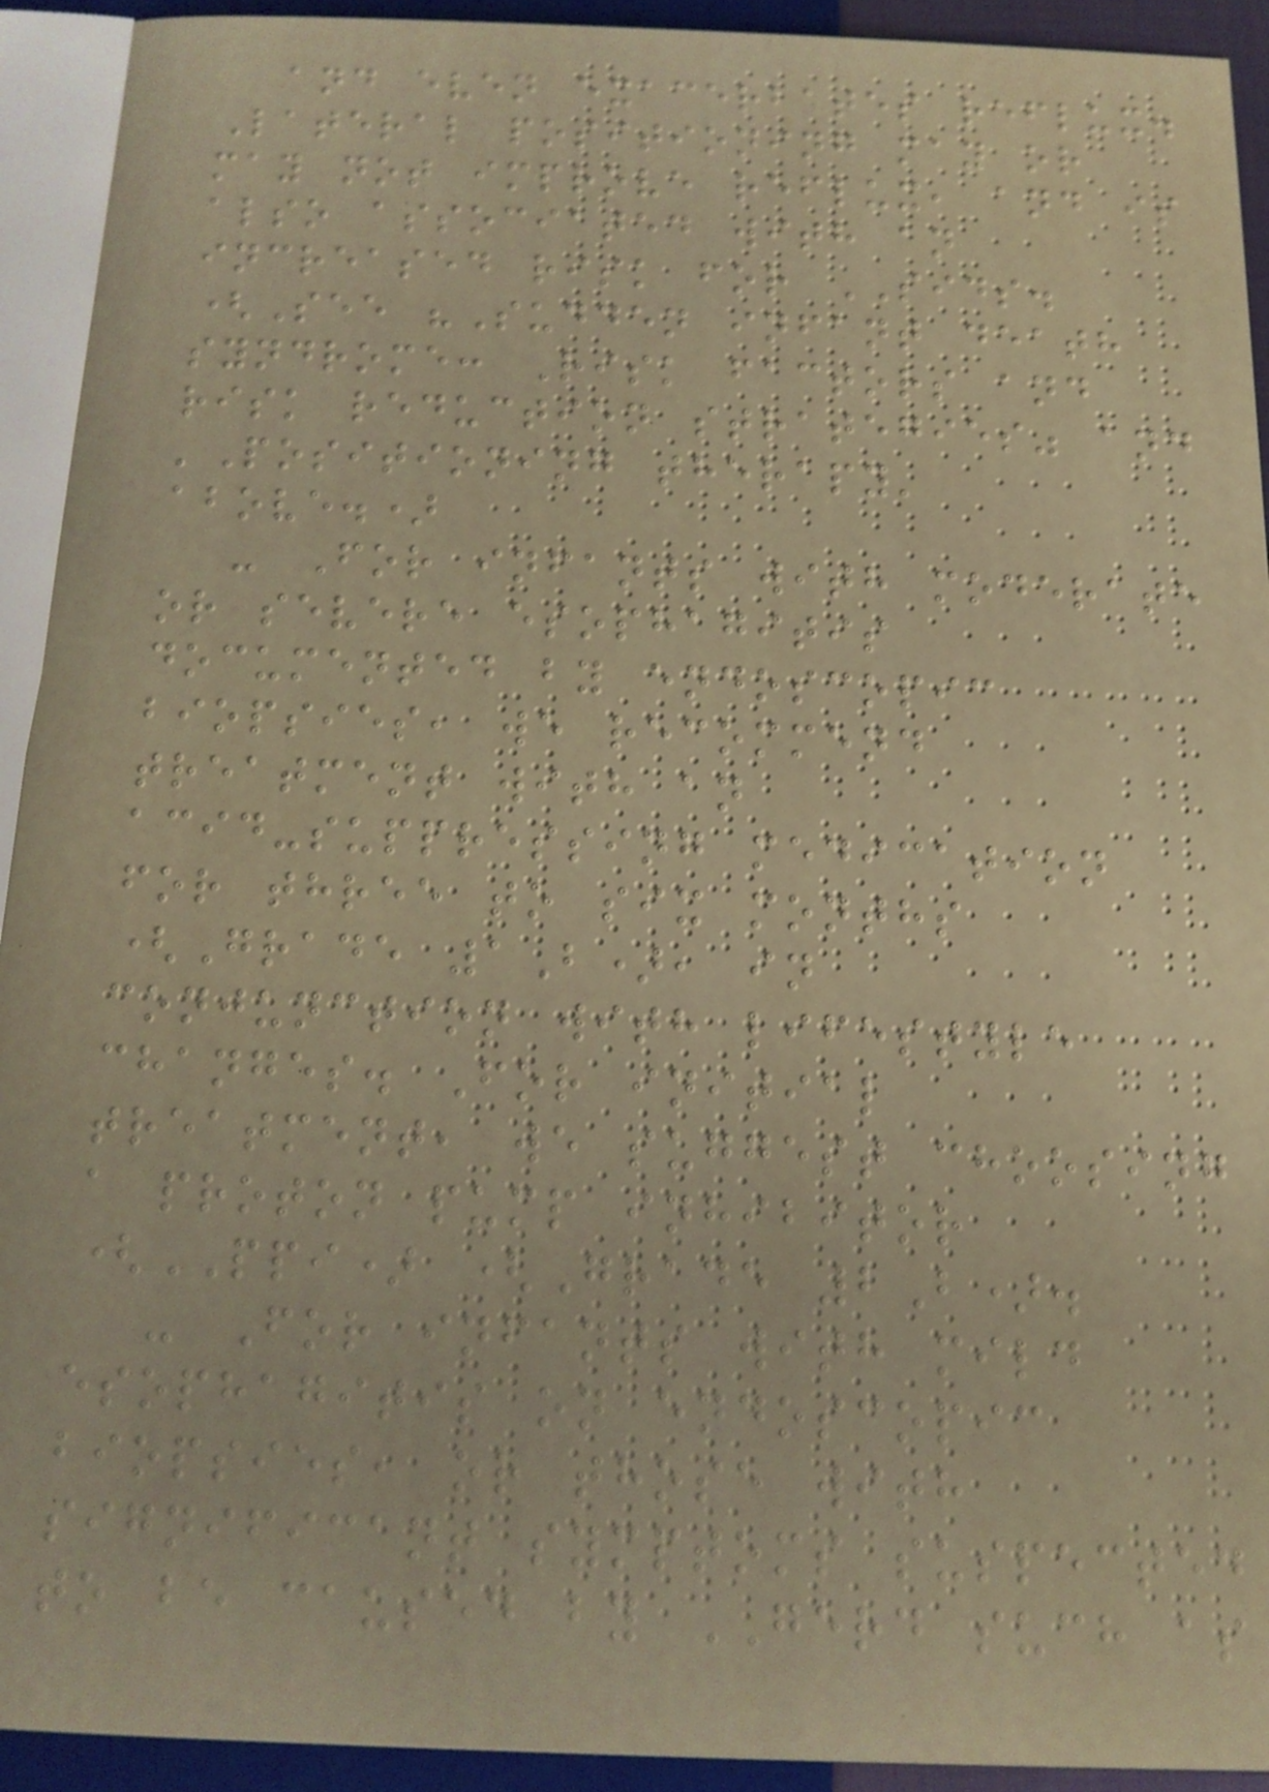and even exacerbates reflux.
Lateral positioning may or
may not improve reflux, and is
also associated with an
increased risk for SIDS.
(See "Sudden infant death
syndrome: Risk factors and
risk reduction strategies" and
'Positioning therapy'
above.)
- For infants with moderate
or severe esophagitis
documented by endoscopic
biopsies, we recommend
treatment with an
acid-suppressing medication
for three to six months
(Grade 1B), in
conjunction with lifestyle
changes. For initial
treatment, we suggest choosing
a proton pump inhibitor
(PPI) (Grade 2B).
- For infants with mild
esophagitis on endoscopic
biopsies, or those with
significant symptoms suspected
to be caused by GERD such as
